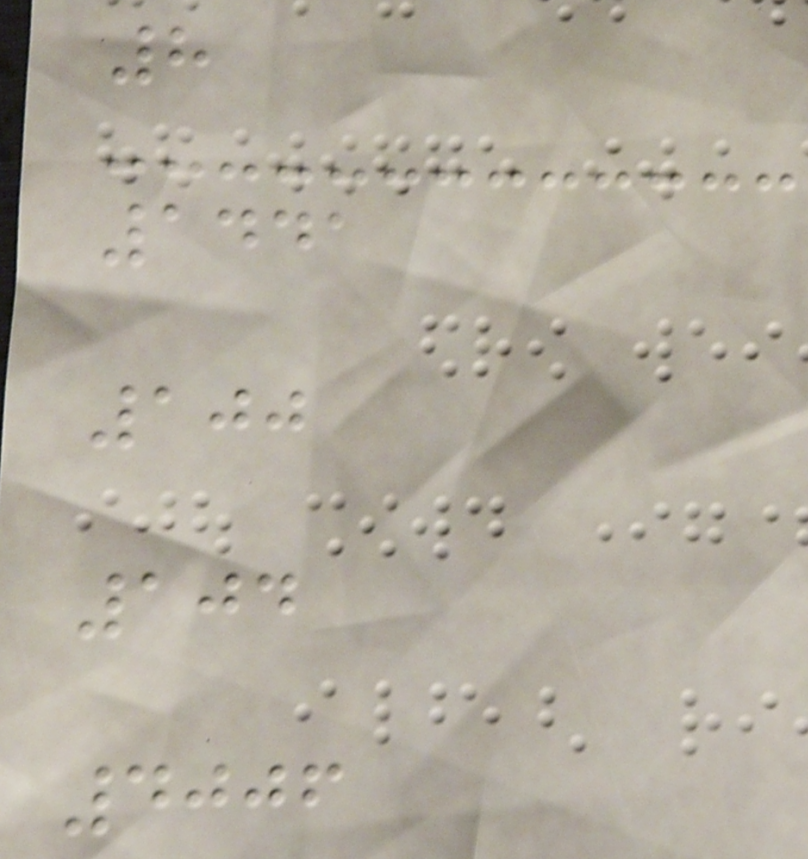8
1441
100
104
4006
